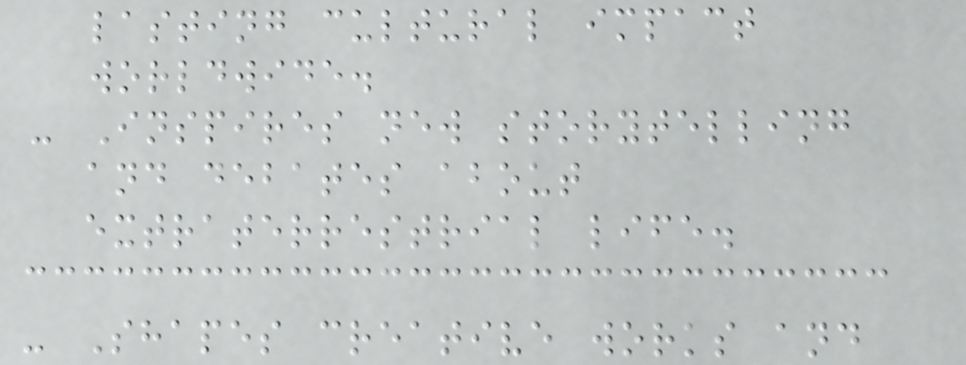lasting cultural impact
worldwide.
- Inspires new storytelling
and debates about
extraterrestrial life.
- Shapes creative works and
